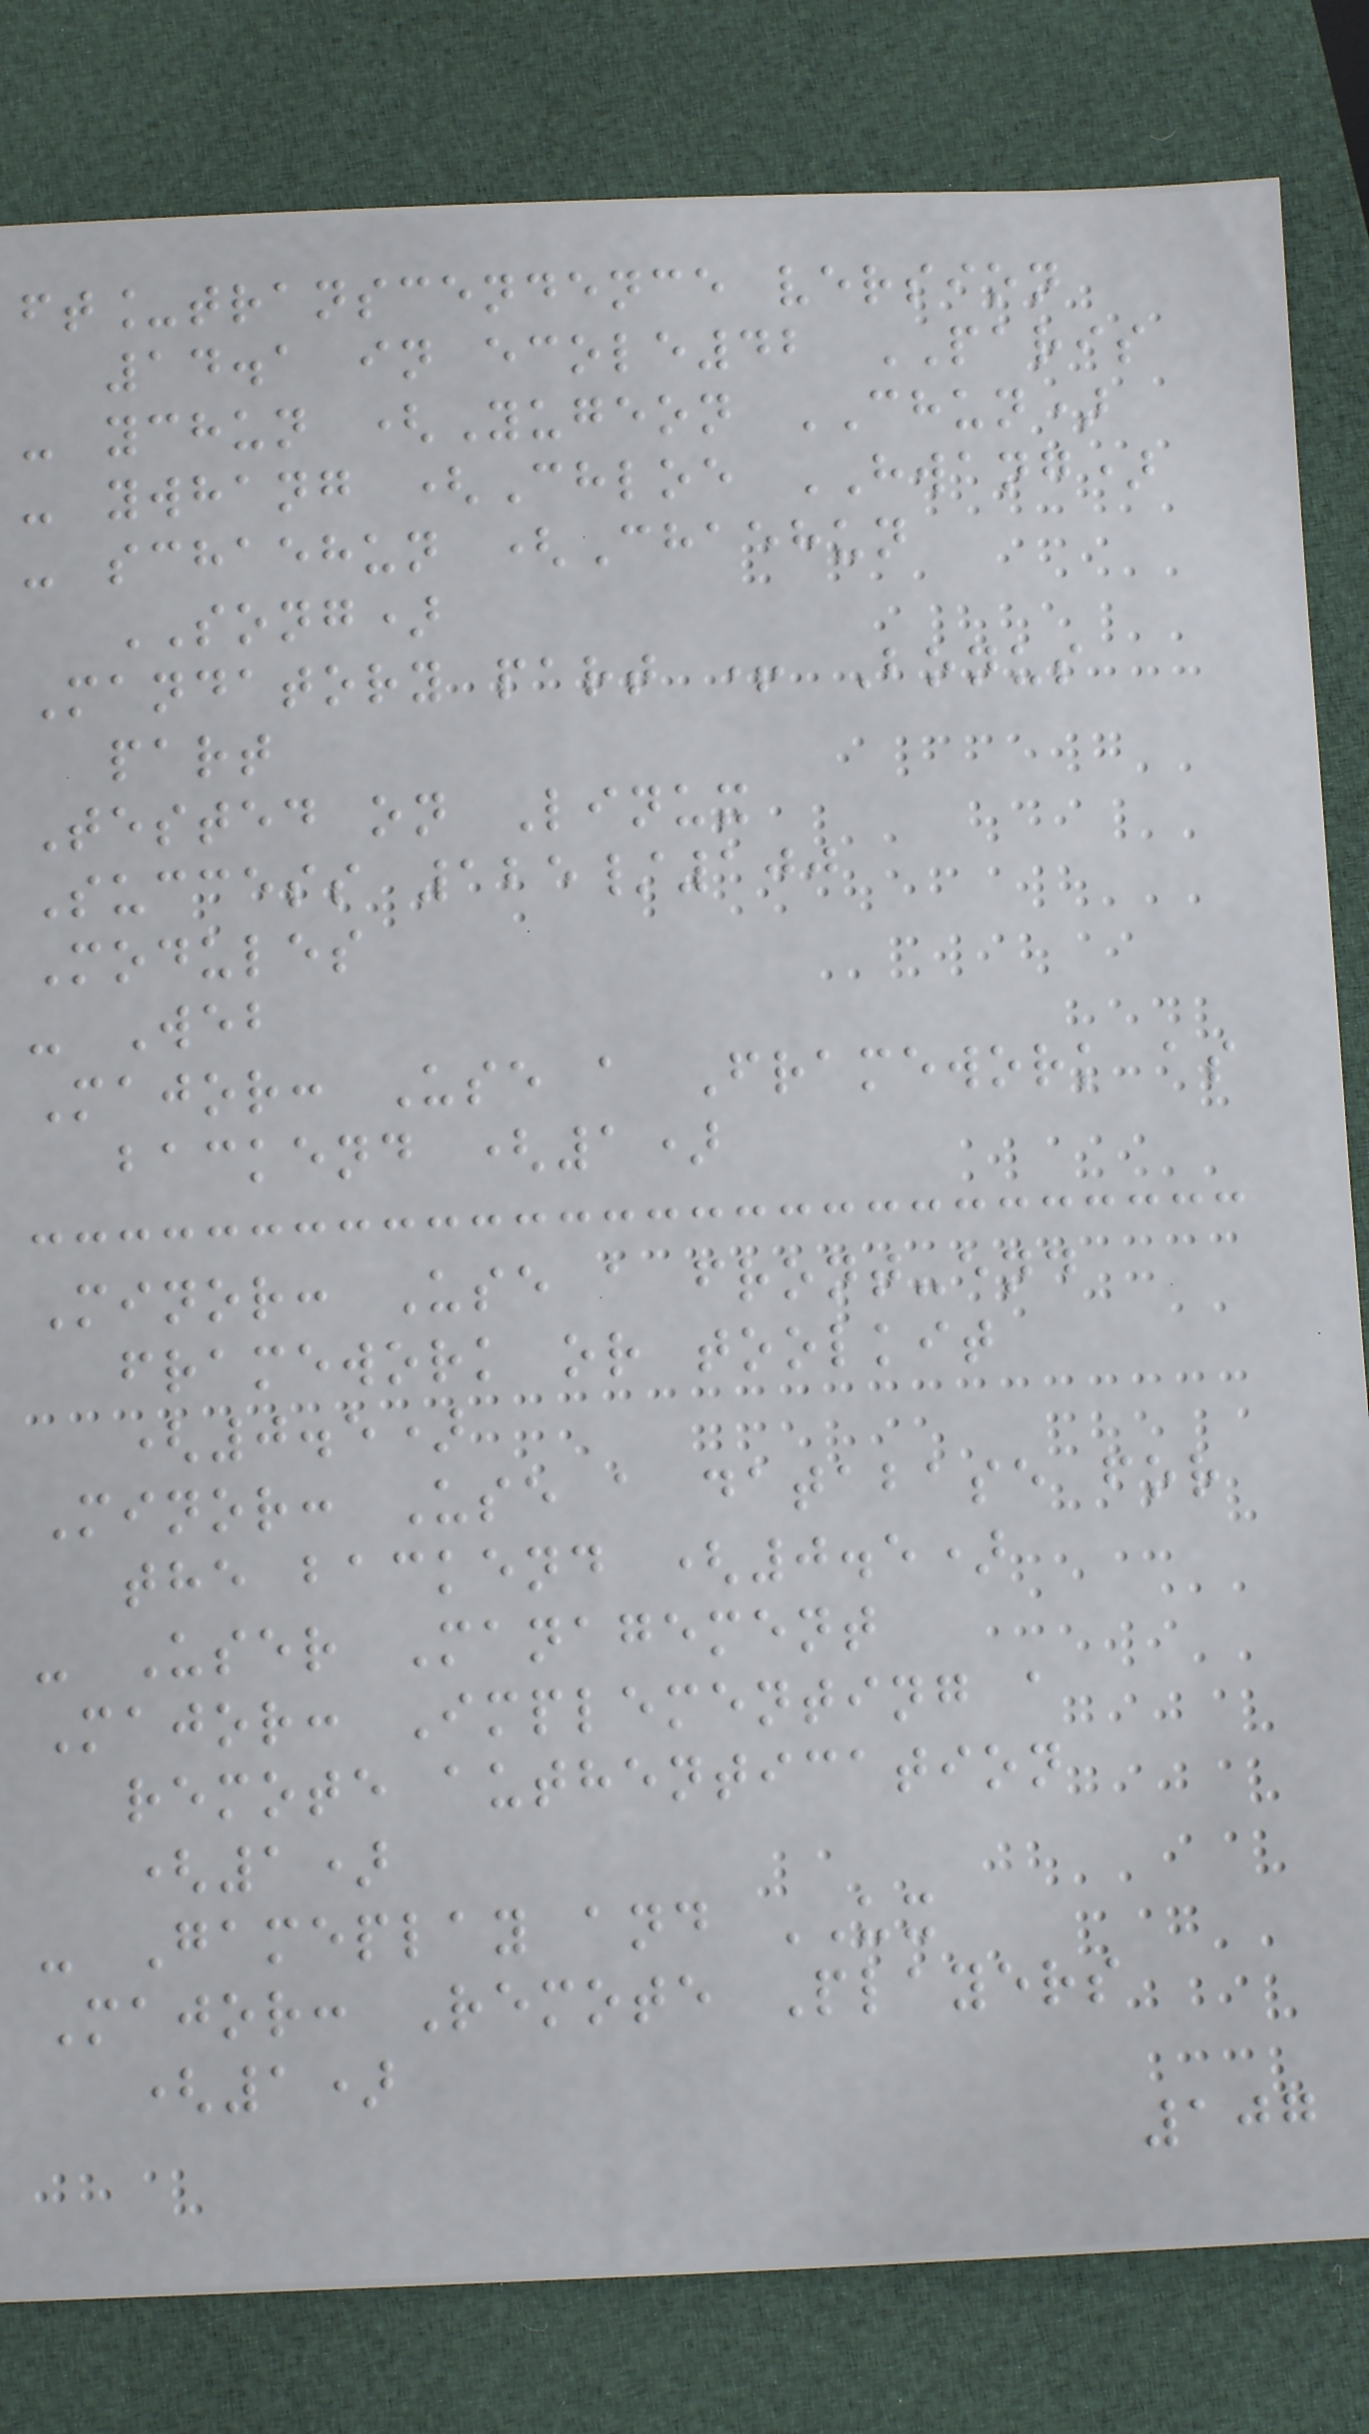ft_transcendence version
14.1 in ecole42 PARIS
- ychun (Yugeon CHUN)
- ywhang (Chloe HWANG)
- schaehun (Chaehun
SONG)
Mandatory part + Bonus
part
Tested on Linux
Success 125/100
Modules
- Web
Major: Use a Framework as
backend (1)
Minor: Use a front-end
framework or toolkit
(0.5)
Minor: Use a database for
the backend (0.5)
- User Management
Major: Implementing a
remote authentication
(1)
- Gameplay and UX
Major: Remote Players
(1)
107
